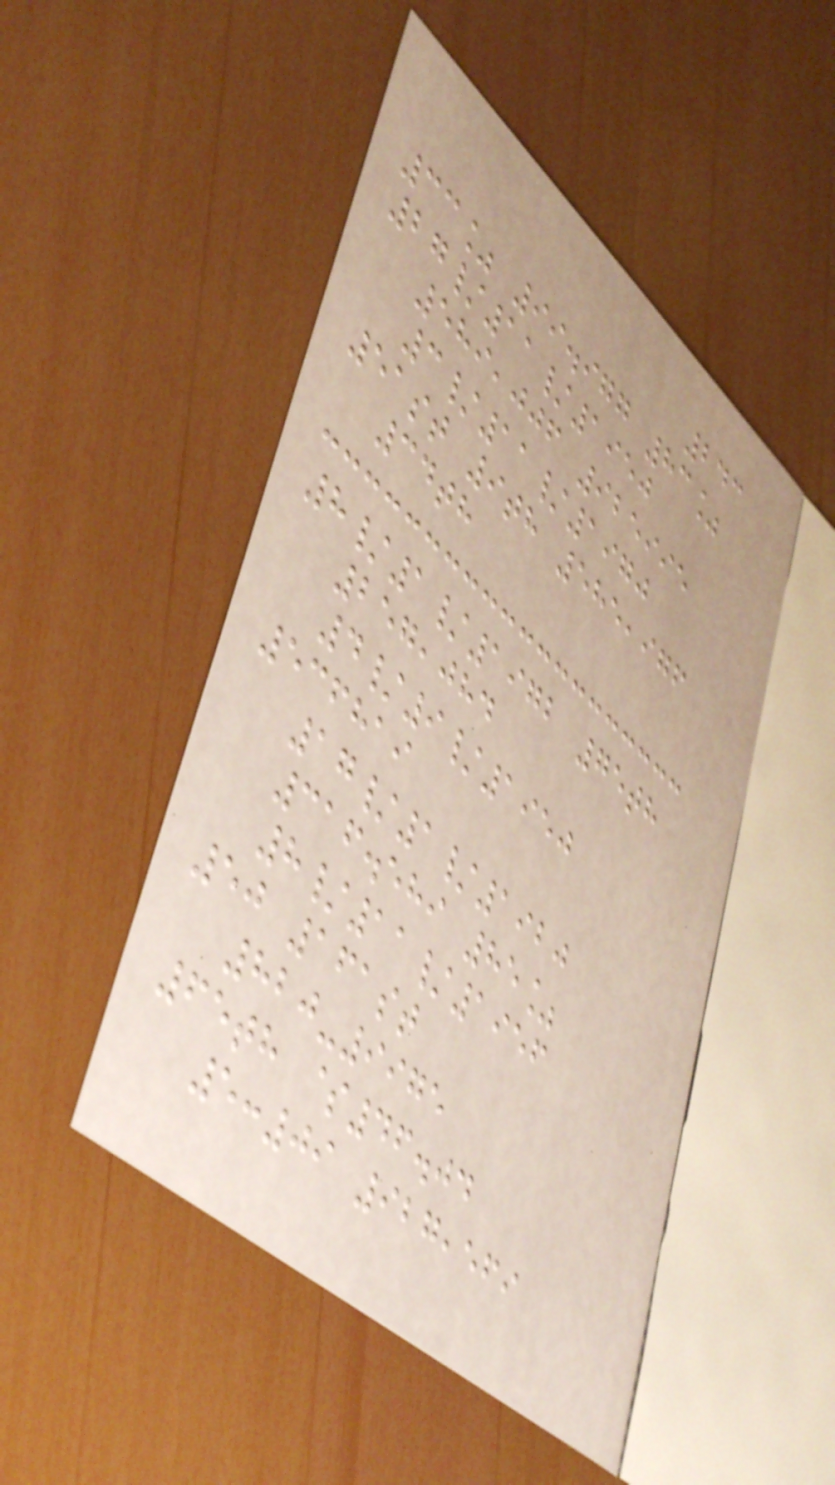243
33% 99.977 83%
27/11/1950
589,006 925995
3/11/1970
51st 9th 585,976
34th
8/1/1972 75th
257,084
4/9/1950
536819
17/1/1920
316.589 85%
8/11/1956
50 161st
820-9975
65th $46.04
5:09 927,569
